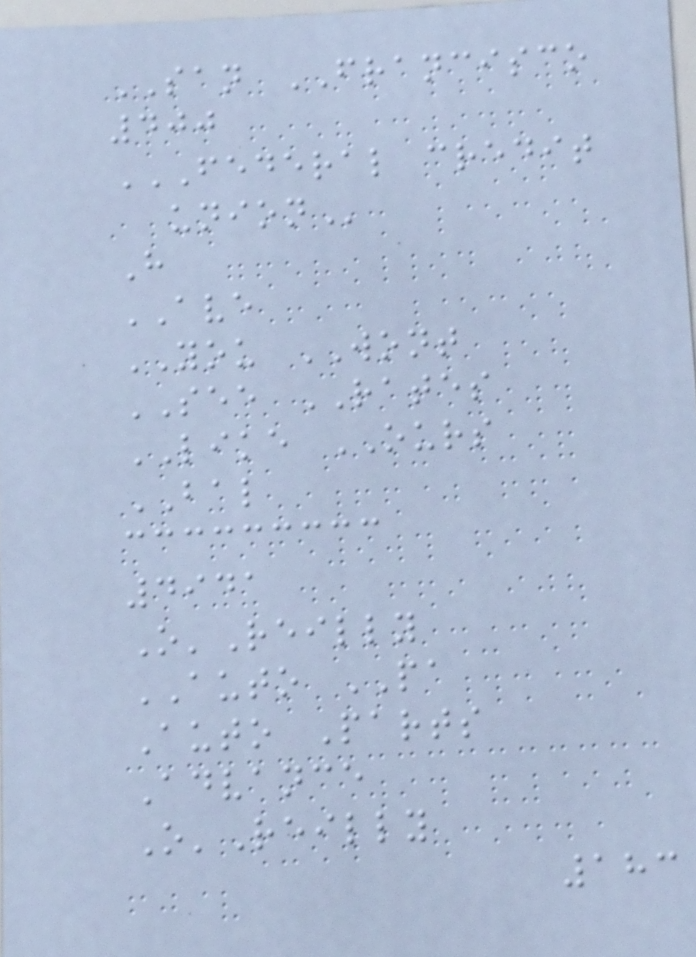SAN FRANCISCO
400
FEDERAL CREDIT
UNION
H
AVE
YOU WONT
SEE RATES
LIKE OURS
BAL
4941
O'Reilly
AUTO PA
Auto Parts
Advance
O'Reilly
183
